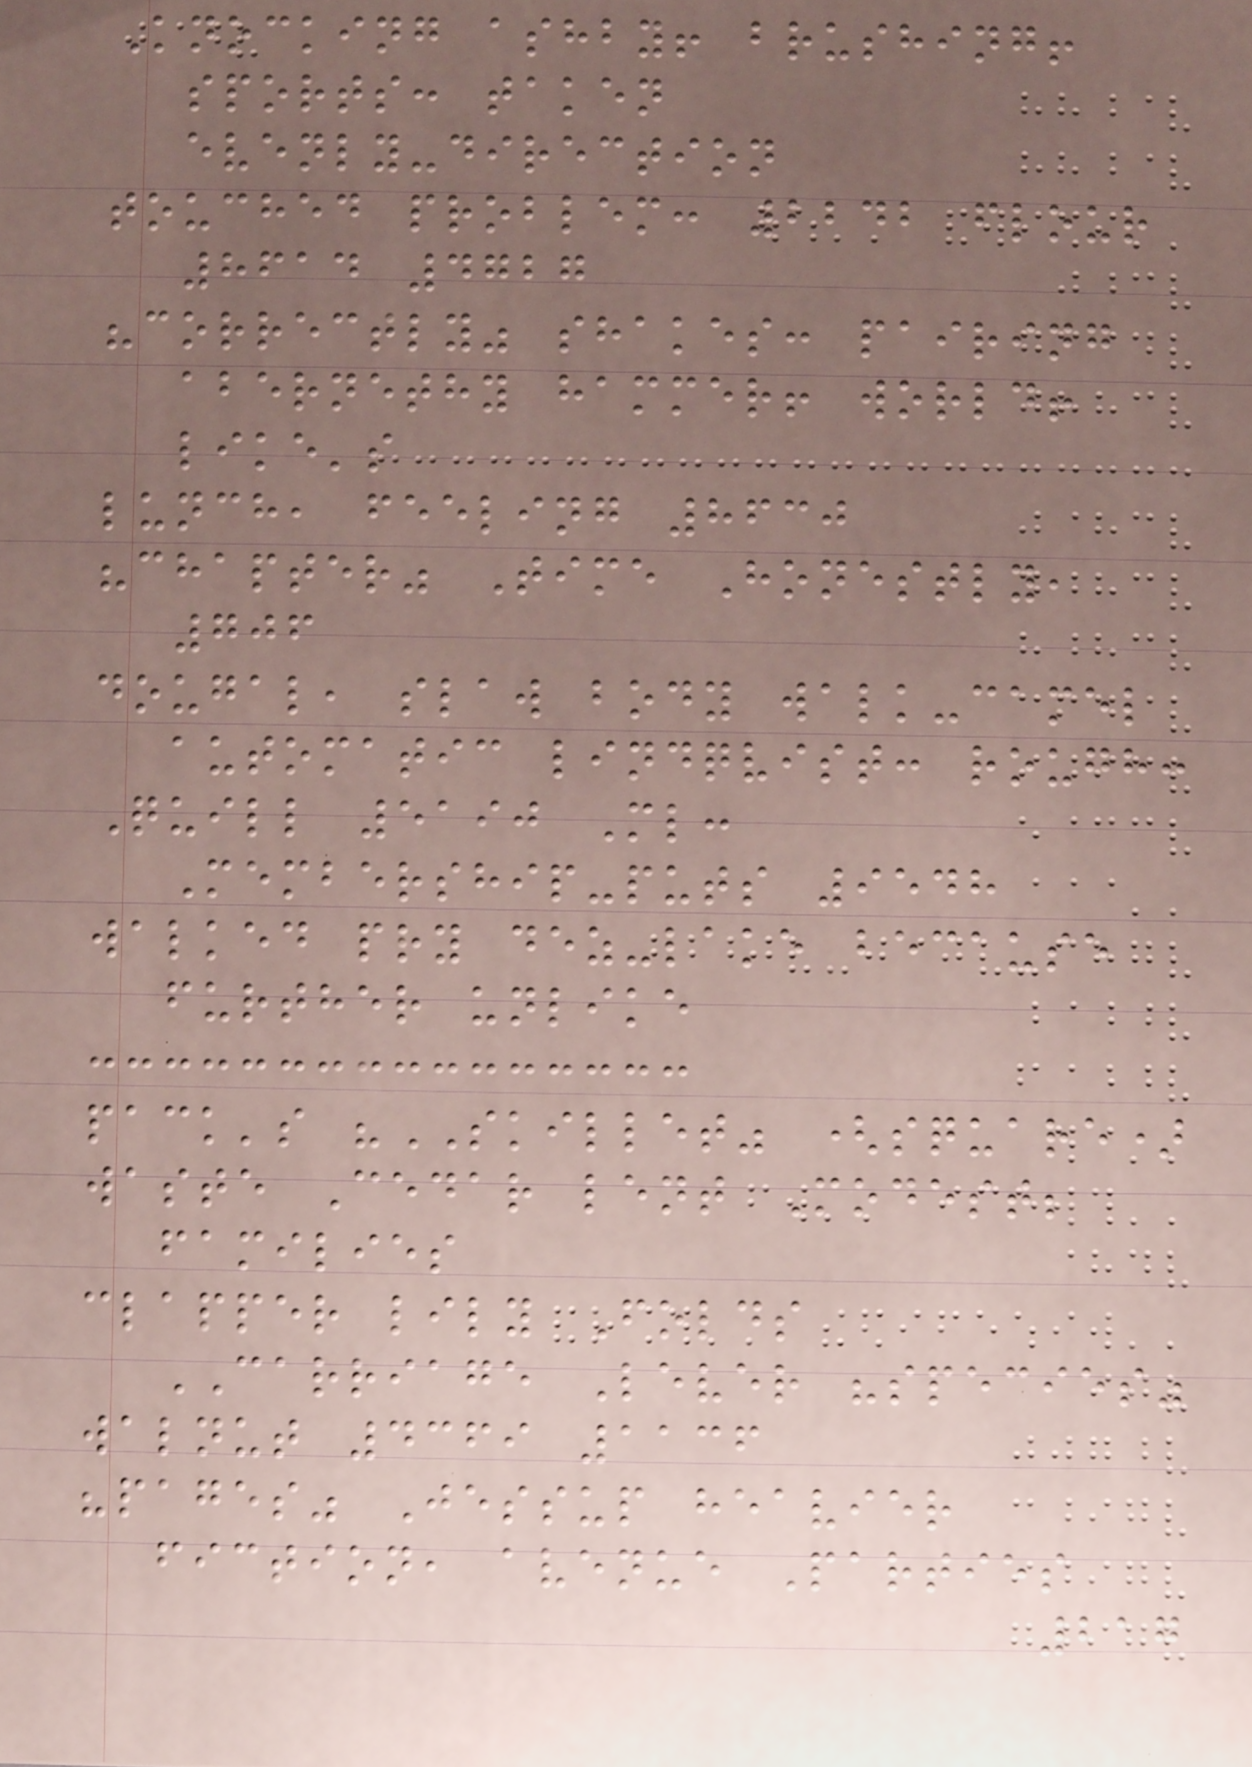Knocking ashby! brushing!
sports: taken
evenly-direction
touched problem: 2242 flour
8614 4727
"correctly" shakes: pairing
abernethy hammer! world!
like's
lunch, feeling 8630
"chapter" Time Honestly,
706
dougal, slaw body walk-camel
automatic lindqvist: rough:
Quill 5190 Ml:
Membership-puts 9548
walked pry dez-lake because
further unlike
pack's "SKILLET" (square)
waste Cedar lent Modest;
families
clapper lily Folds
CARRIAGE Lever "species"
walnut 4369 1136
"pages" Jessup heavier
fiction, avenue Parties
217
